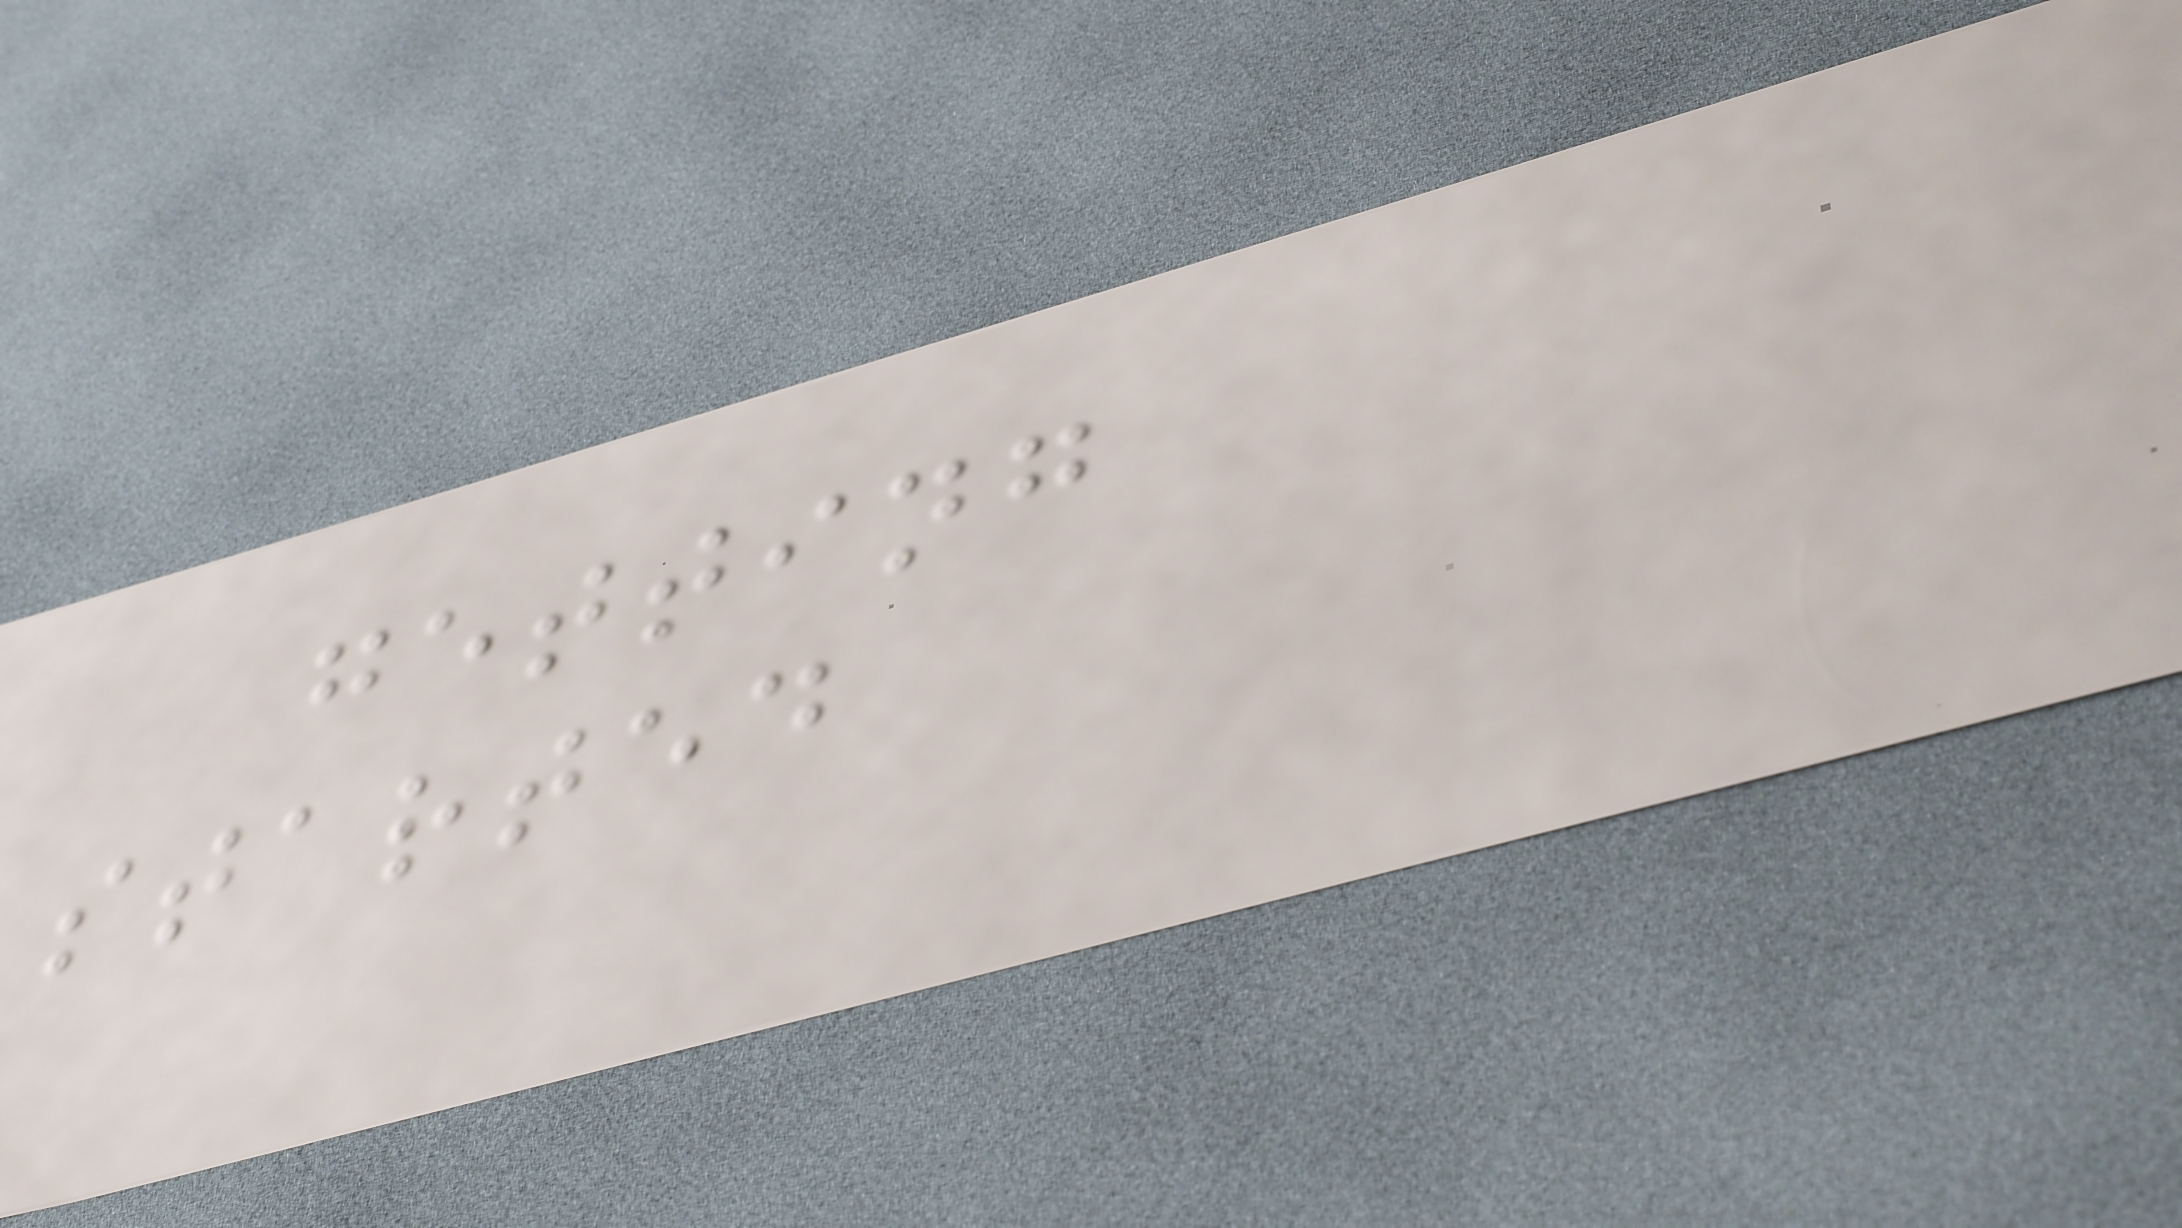getting
started
